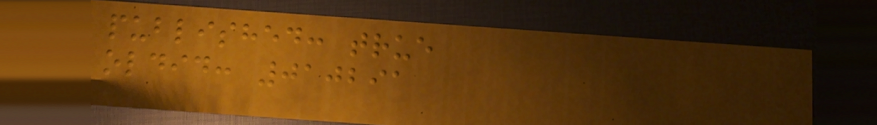published: true
oldid: 010291
